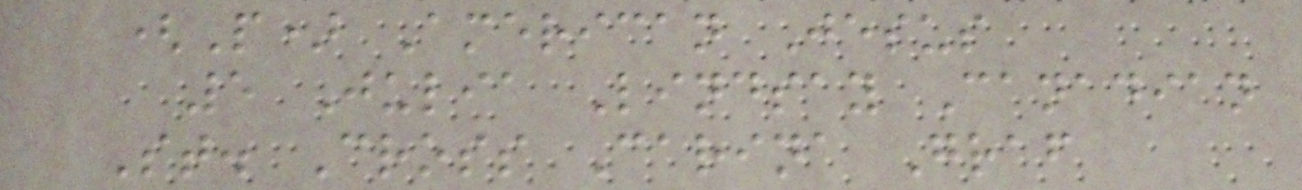(P) American Jesus
5 Julia Lindsay Canadian
St. Cross Carina Graf
